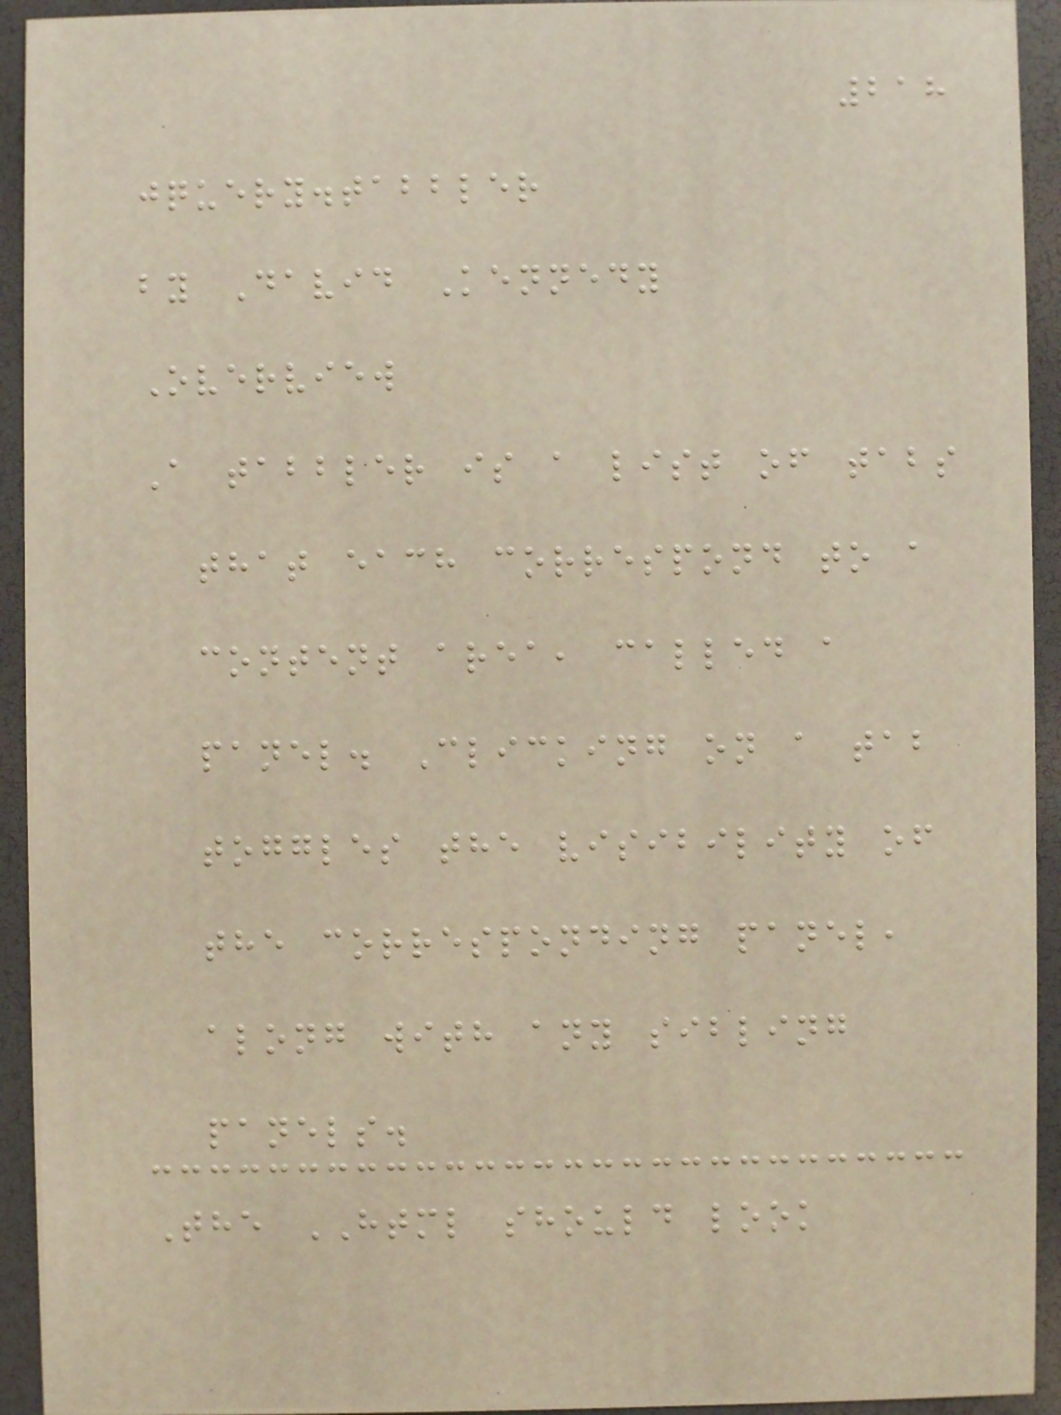218
jquery.tabbler
by David Kennedy
Overview
A tabbler is a list of tabs
that each correspond to a
content area, called a
panel. Clicking on a tab
toggles the visibility of
the corresponding panel,
along with any sibling
panels.
The HTML should look
